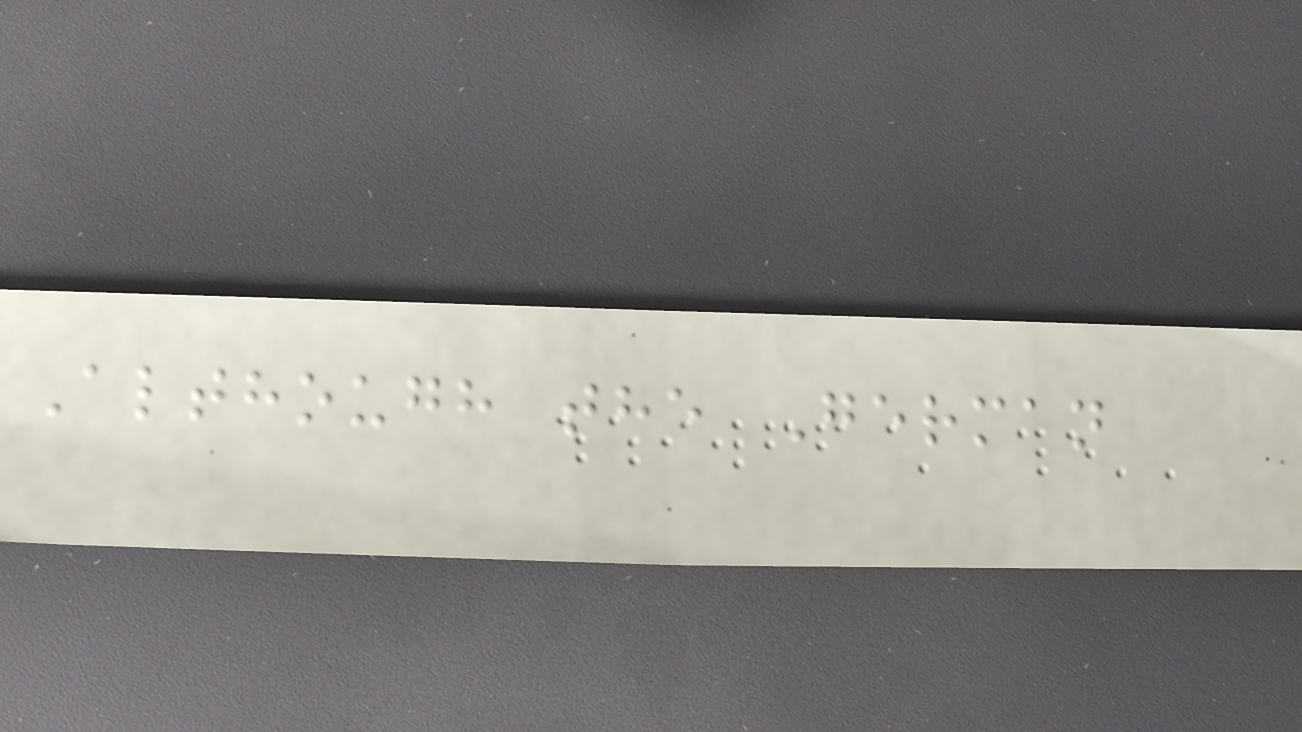Although the German
